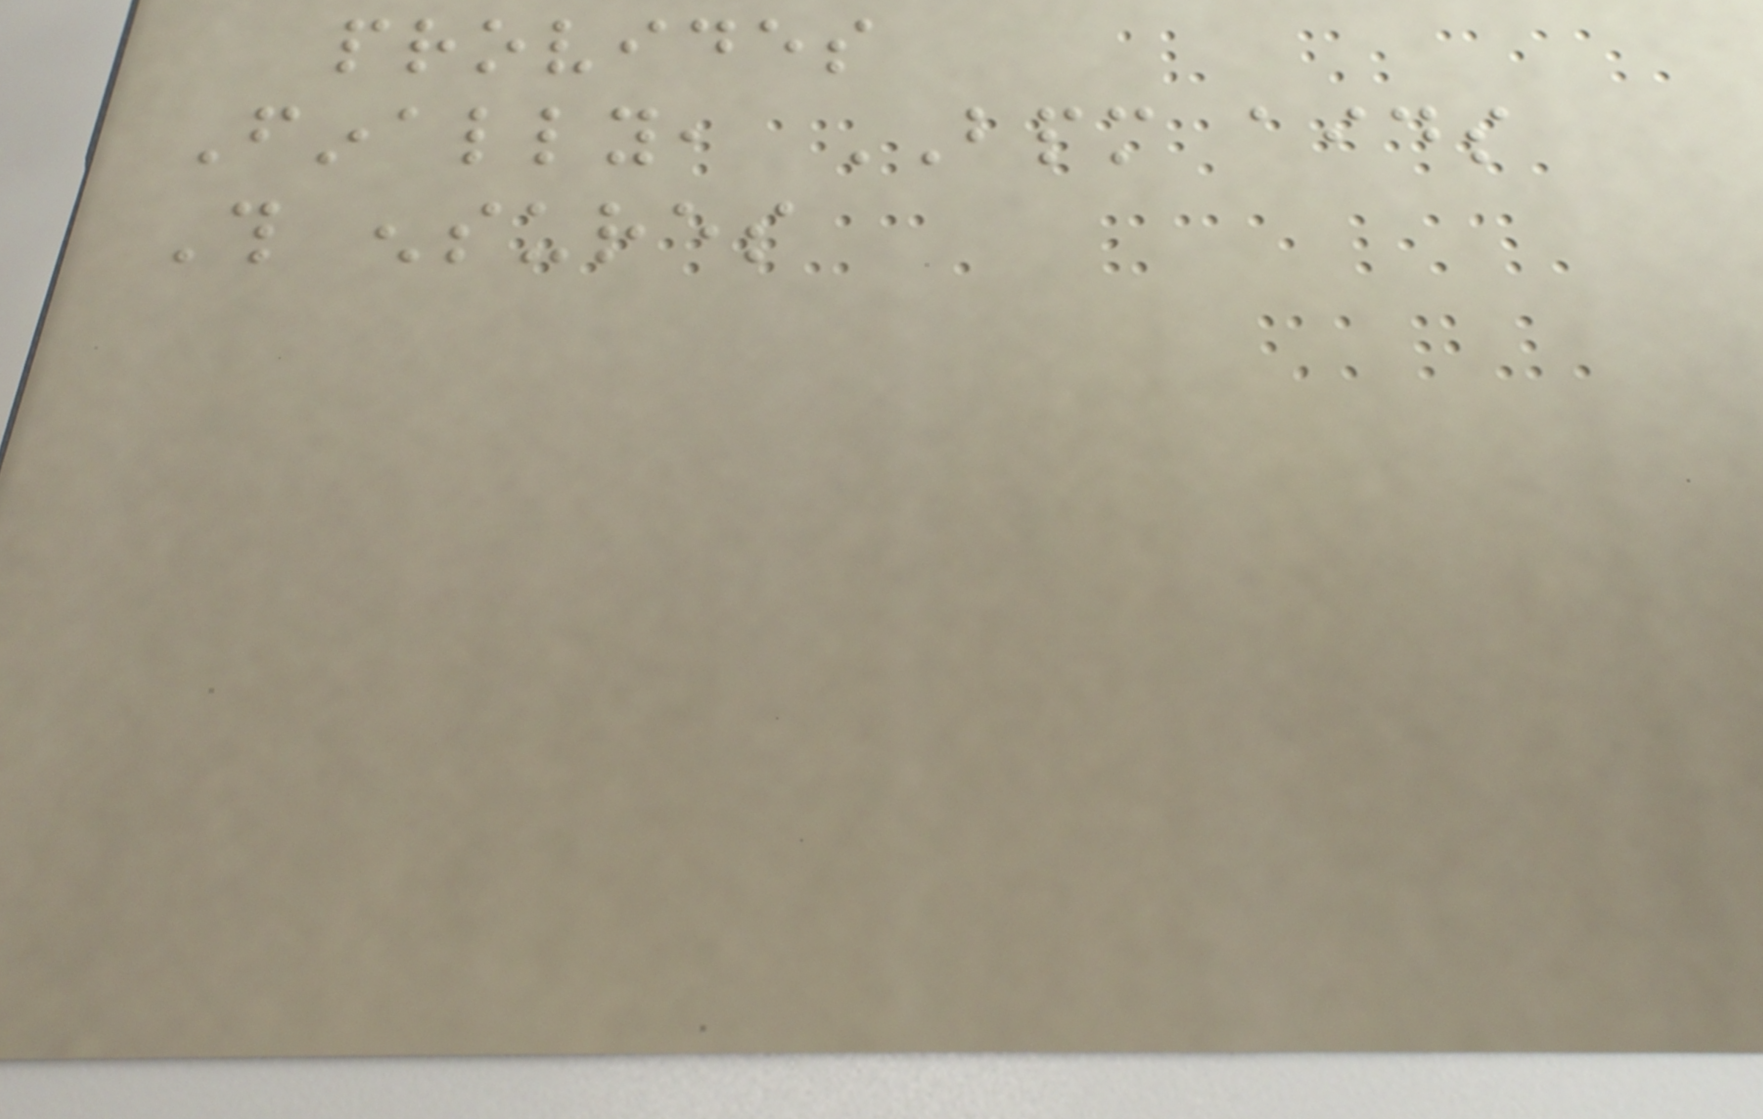provides
Finally, BPM aids
This ensures
